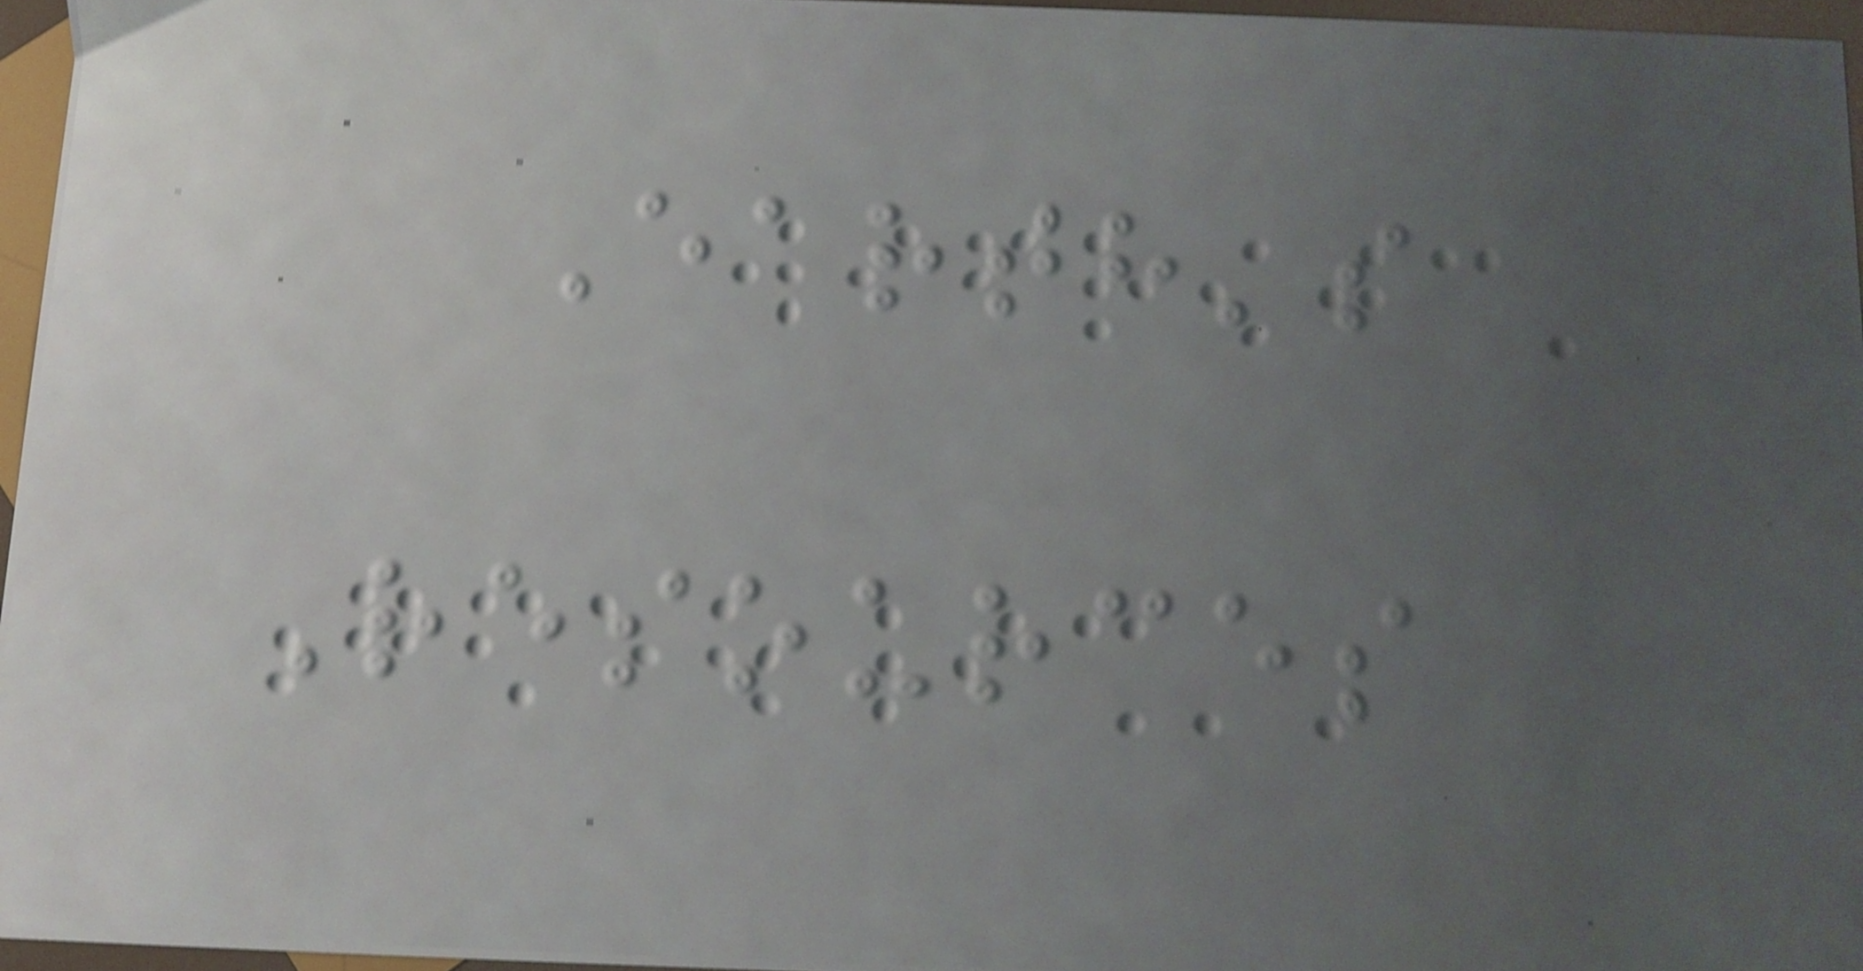Earth's
Resources
